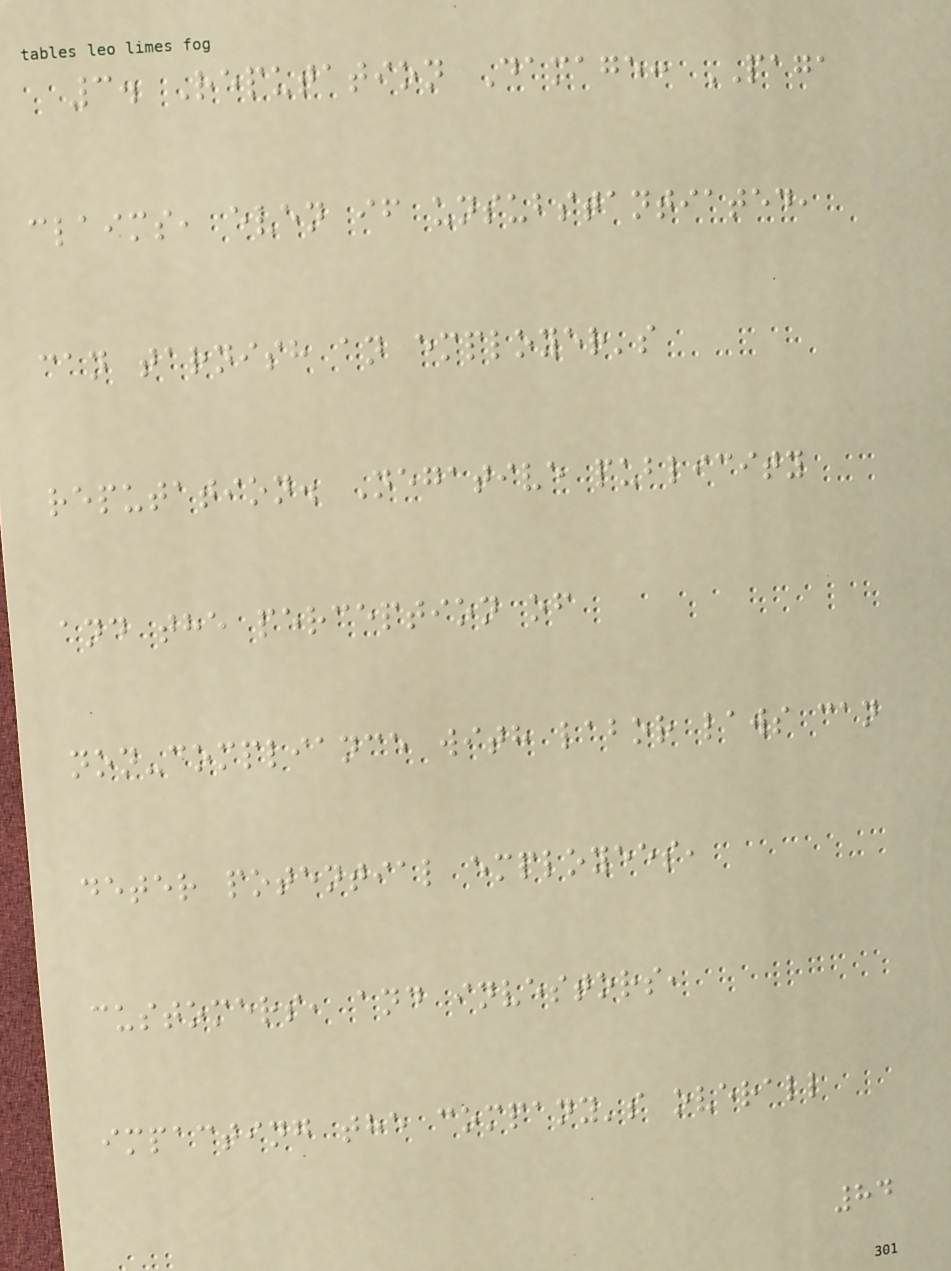3. Reputation Damage: PAGA
claims, even if unsubstantiated,
can tarnish an employer's
reputation. Negative publicity
and the perception of
non-compliance with labor laws can
deter potential employees,
customers, and investors,
impacting the company's overall
84
